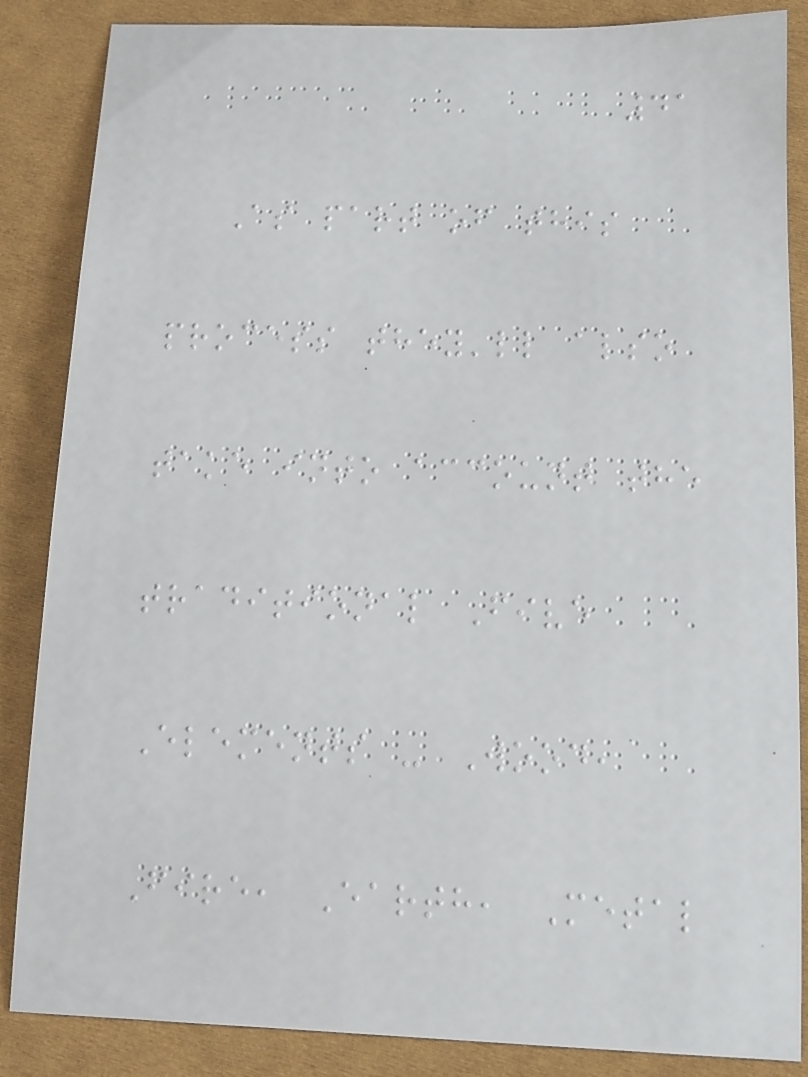41
As part of this
process they'll also
take into account the
traditional Five
Elements - Wood,
Fire, Earth, Metal
